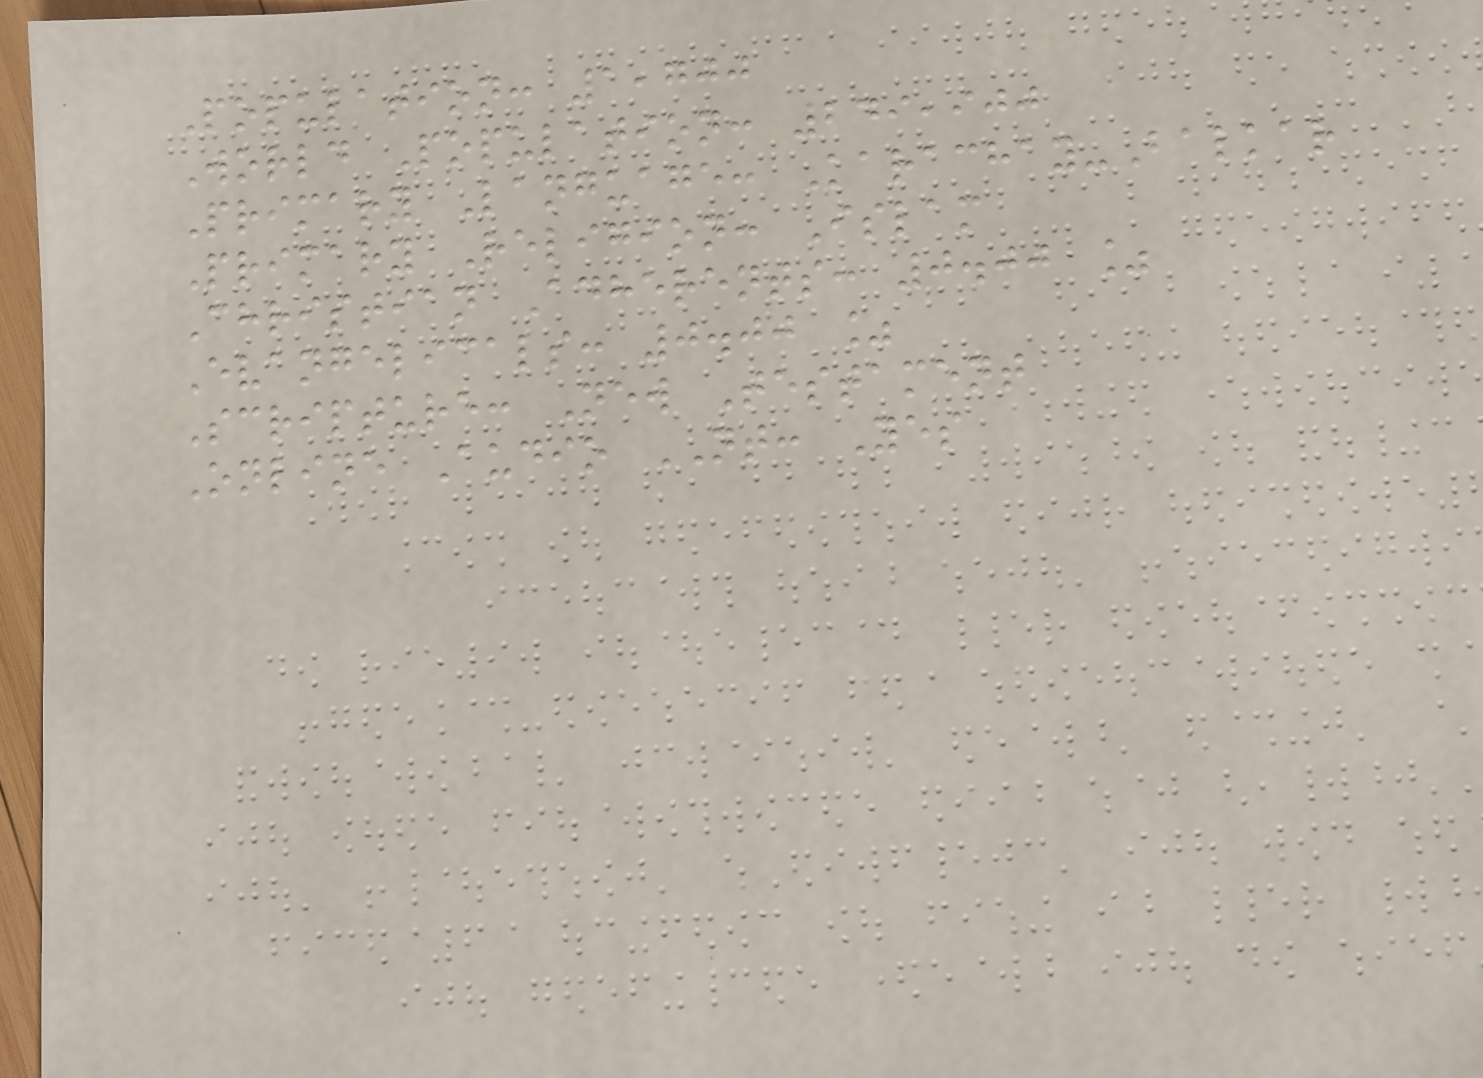Population: 1,700
World Population: 249,900
Primary Language: Karachay-Balkar
Primary Religion: Islam
Christian Adherents: 0.00 %
Evangelicals: 0.00 %
Scripture: New Testament
Online Audio NT: Yes
